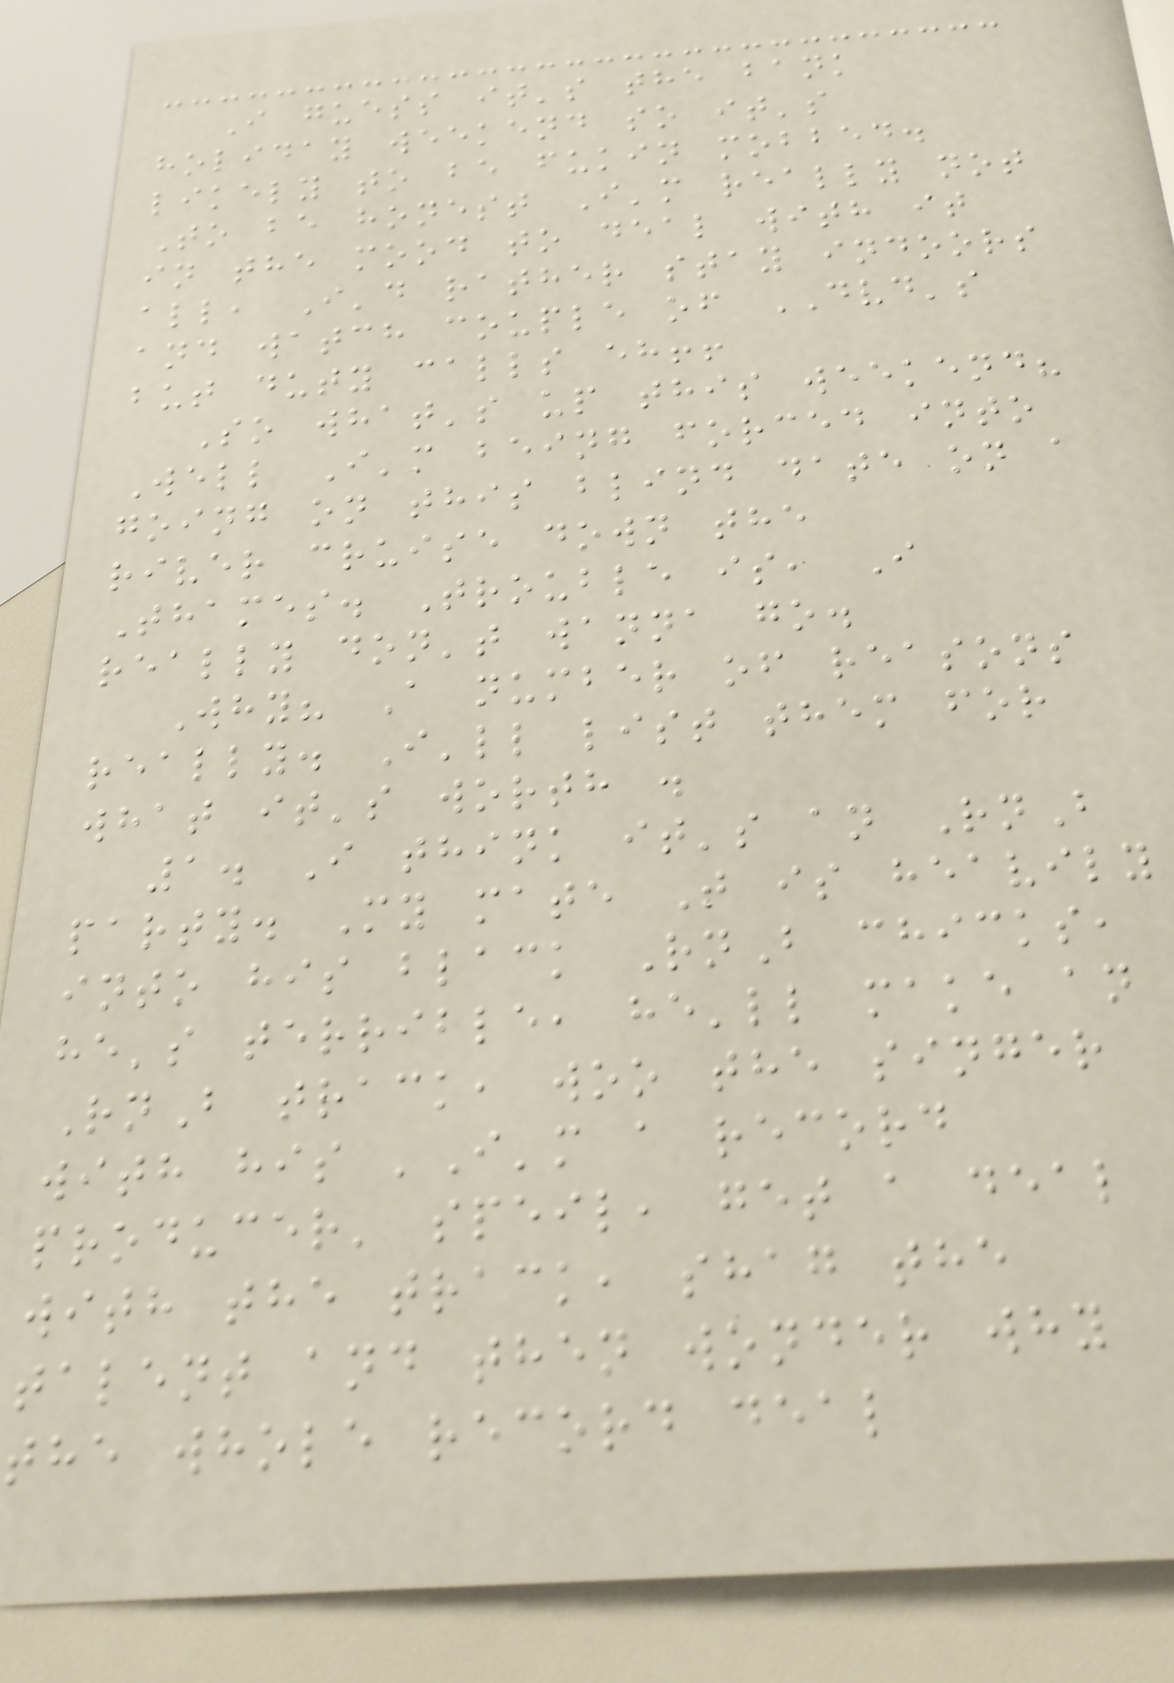I guess it's the bank
holiday weekend so it's
likely to be fukin mobbed.
To be honest I'm really not
in the mood to deal with it
all, I'd rather stay indoors
and watch couple of DVD's
but duty calls eh!!
So what's up this weekend?
Well I'm being forced into
going on this blind date on a
river cruise down the
Thames. Trouble is, I
really don't wanna go.
Why? A number of reasons
really. I'll list them for
what it's worth .
1. I think it's an RnB
party. My mate T is heavily
into his black RnB chicks,
he's terrible, he'll make an
RnB track, woo the singer
with his 'I'm a record
producer' speil, get a deal
with the track, shag the
talent and then wonder why
the whole record deal
